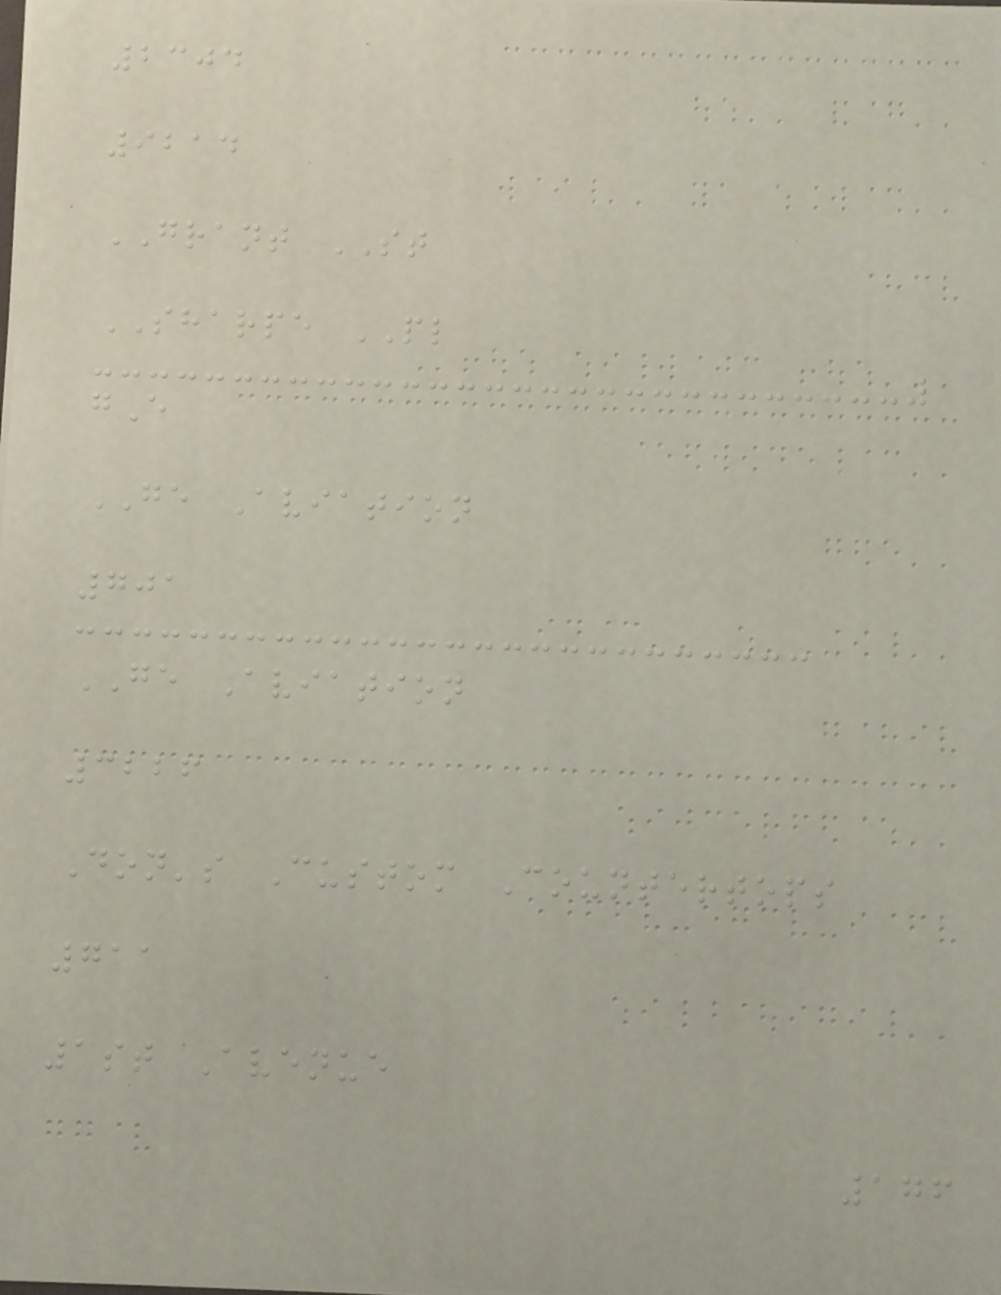2304
9214
GRANT ST
SHARPE PL
gE
GE Aviation
701
GE Aviation
3226
Don's Custom Countertops
711
1st Avenue
176
